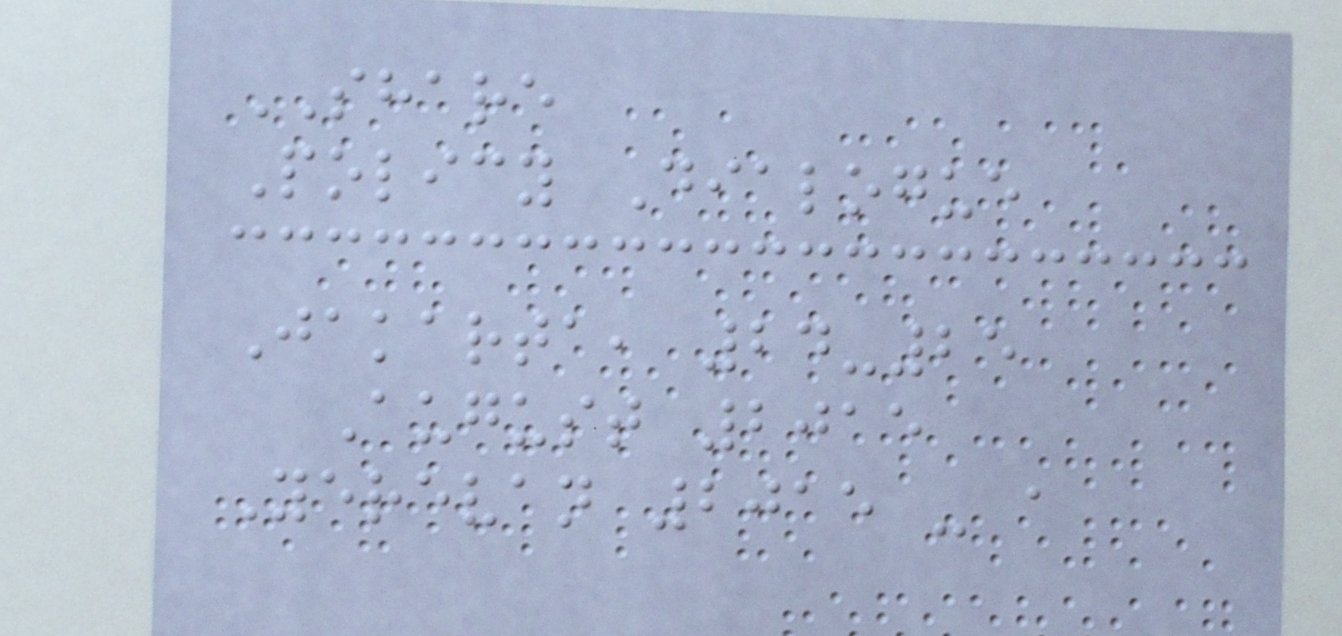SHARE
Policy Dialogue
Jakarta, 24-25
August 2015
Yerevan 2015 - a
